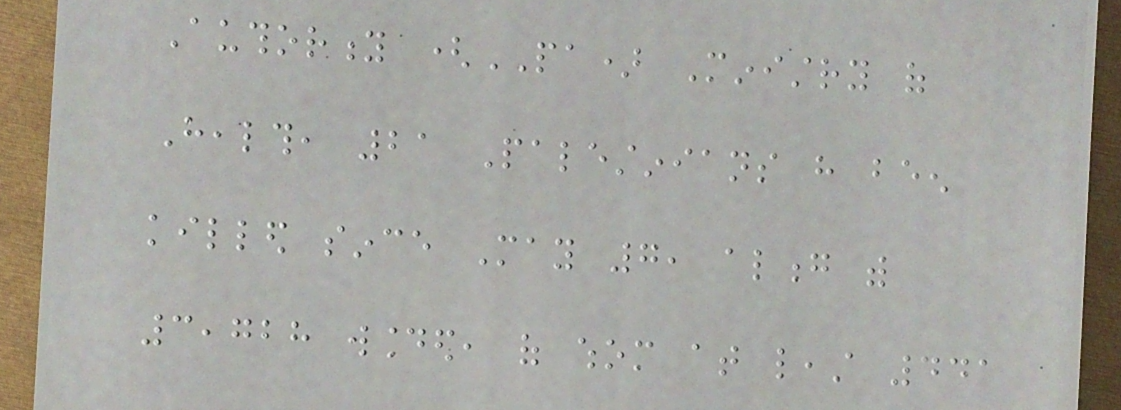Authority (PA) Ministry of
Health, 21 Palestinians have been
killed since May 7, along with
3,728 wounded, of whom at least 441
